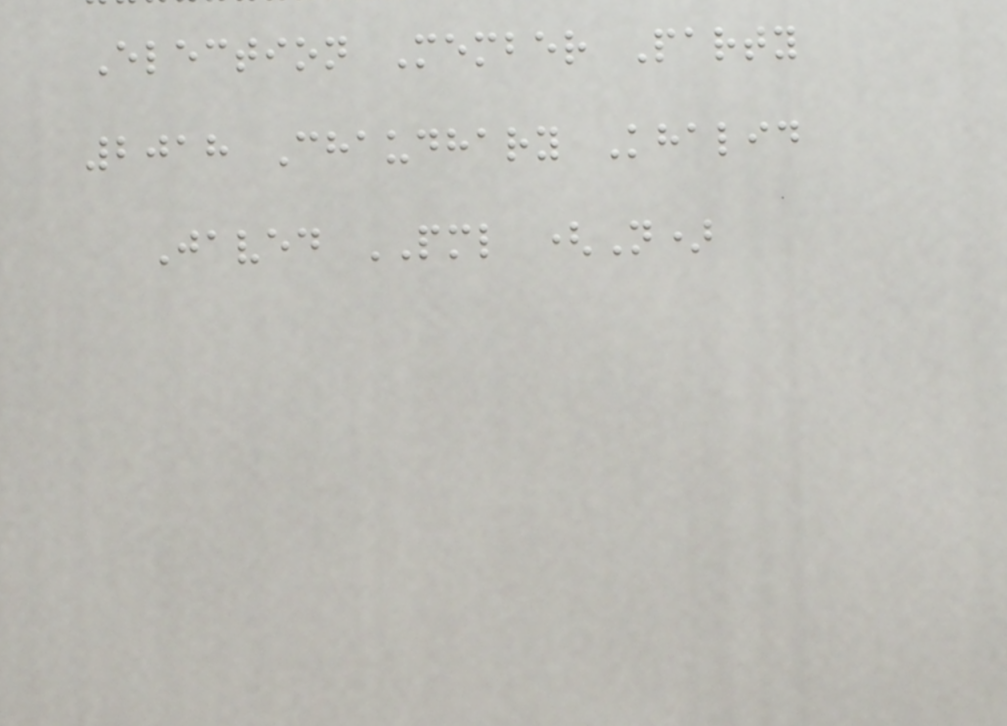Election Member Party
2018 Chaudhary Khalid
Javed PML (N)
